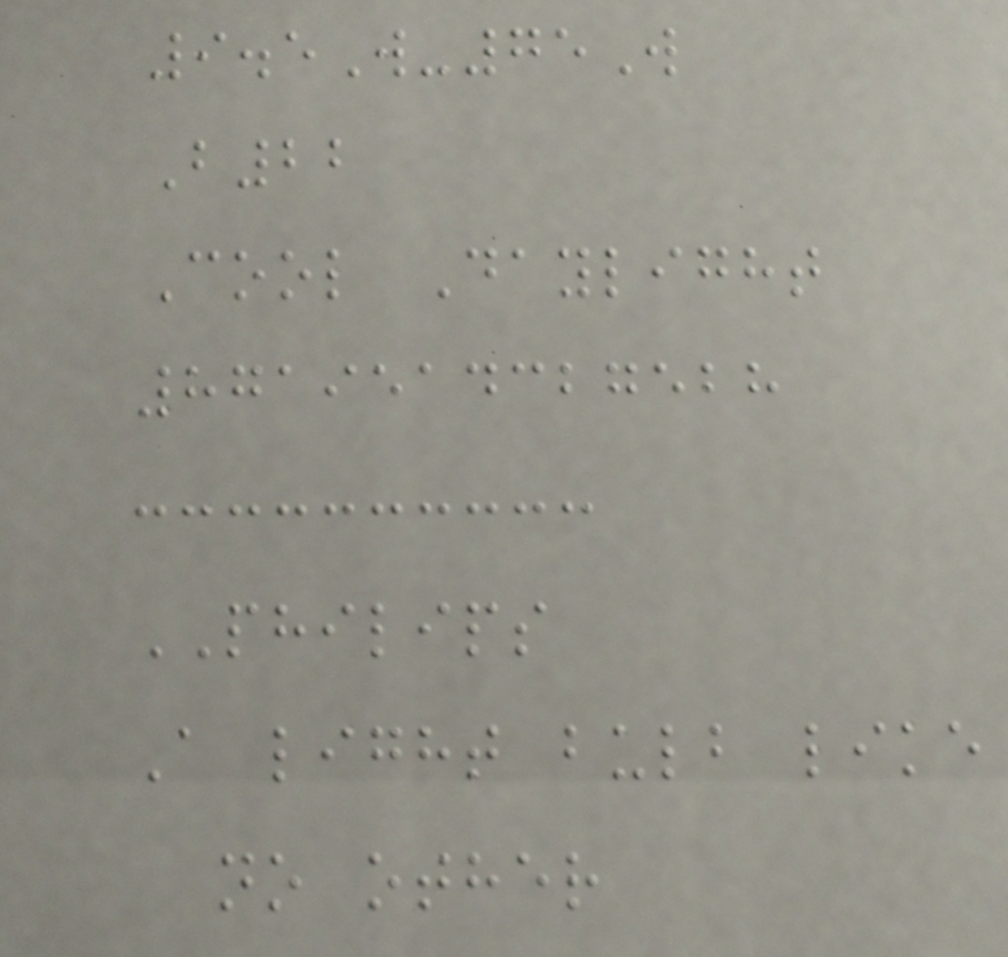9.5W-75W
B22
Cool Daylight
8719514327528
PHILIPS
A light bulb like
no other
